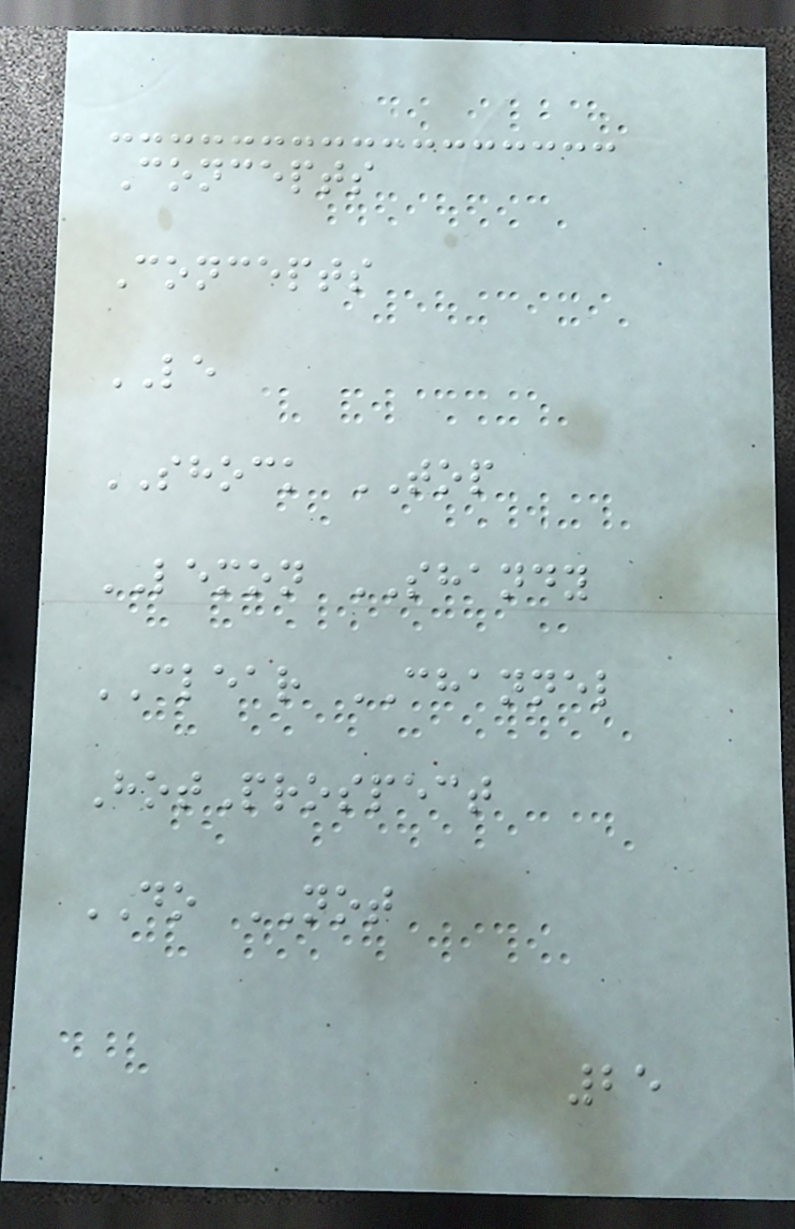Concepts
Concepts
LE
SHOCK TOP
LEMON SHANDY
CLEAR CHANNEL
HotProspect
DO NOT
25
